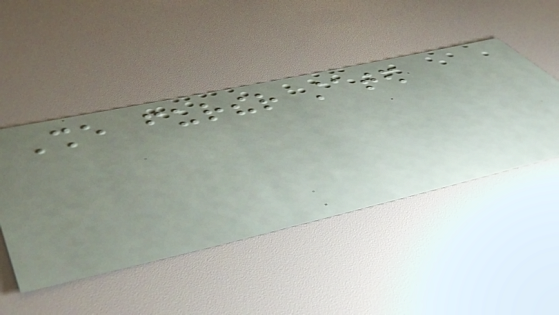She further stated
